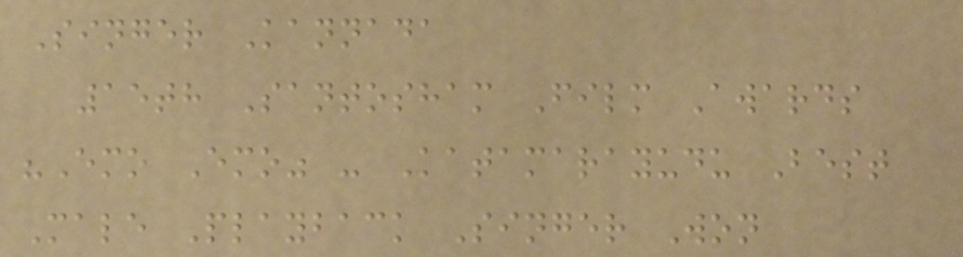Singer Kannada
15th Santosham Film Awards
"Emo Emo" - Katamarayudu Best
Male Playback Singer Won
